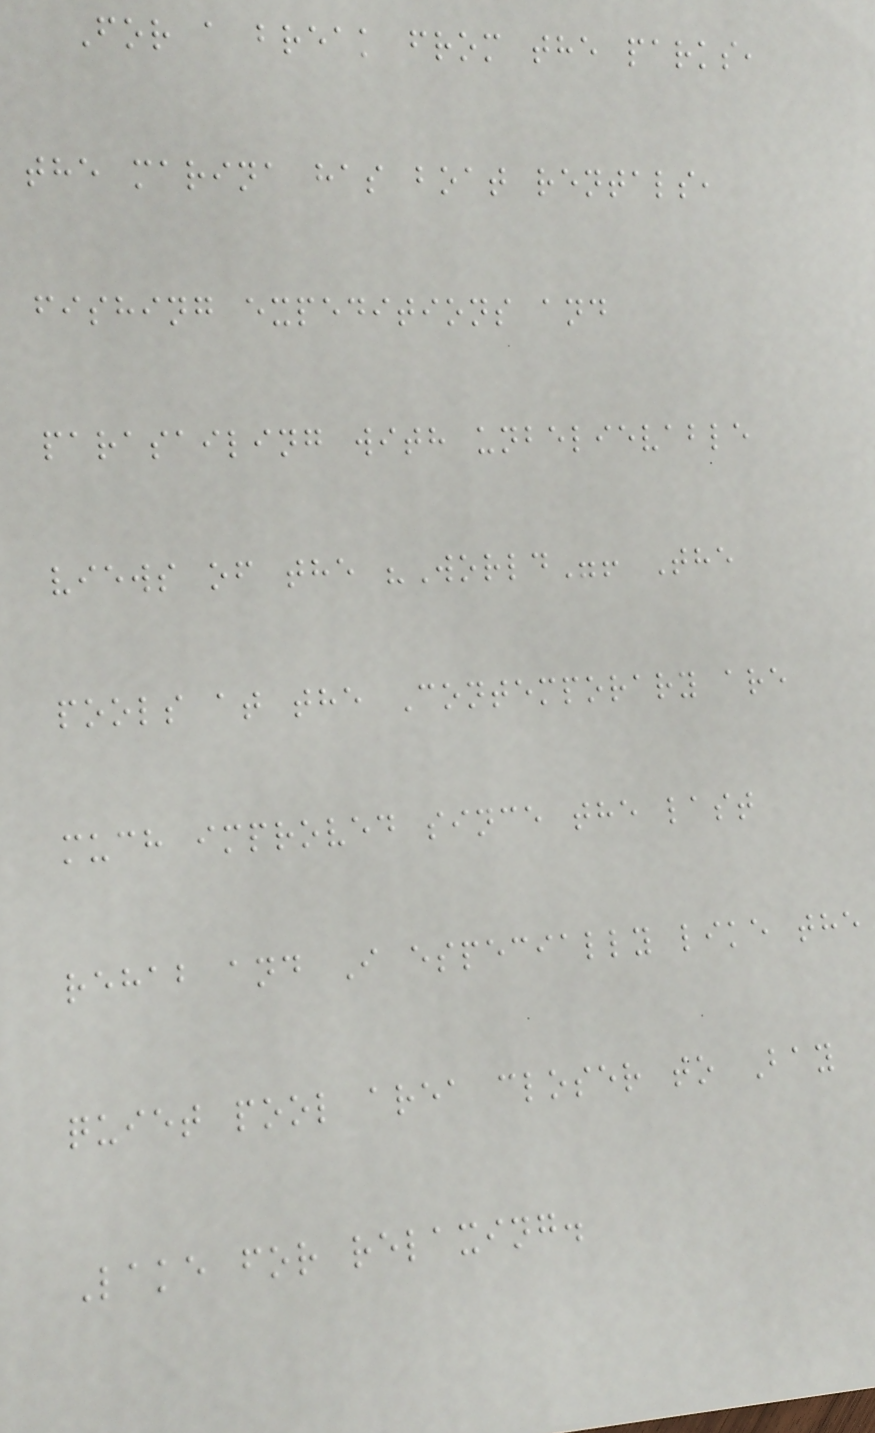For a break from the parks,
the marina has boat rentals,
fishing expeditions and
parasailing with unbelievable
views of the "World"! The
pools at the Contemporary are
much improved since the last
rehab and I especially like the
quiet pool area closer to Bay
Lake for relaxing.
